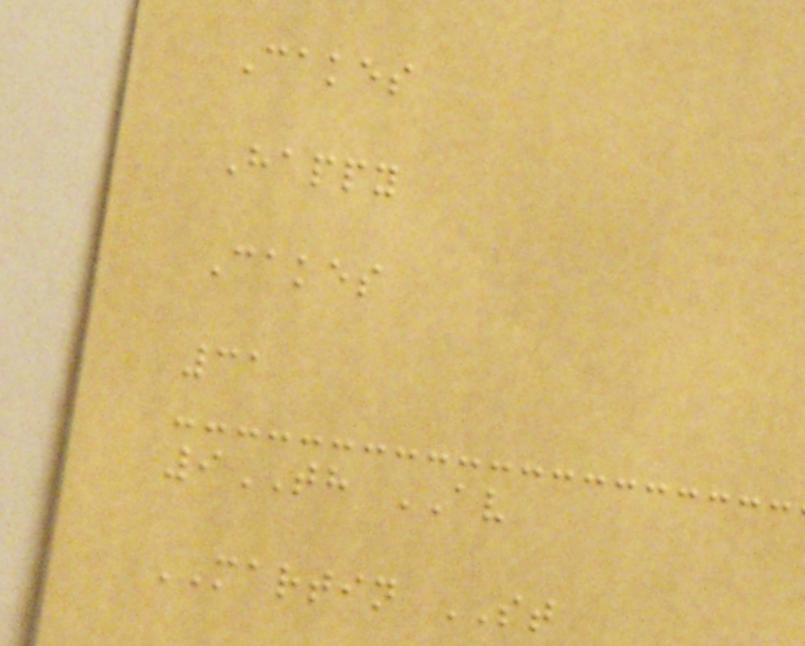Cakes
Happy
Cakes
31
9TH AV
MARTIN ST
